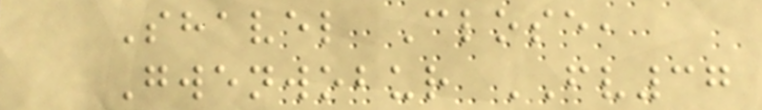Shavel Close,
Gwenwobur FV37
